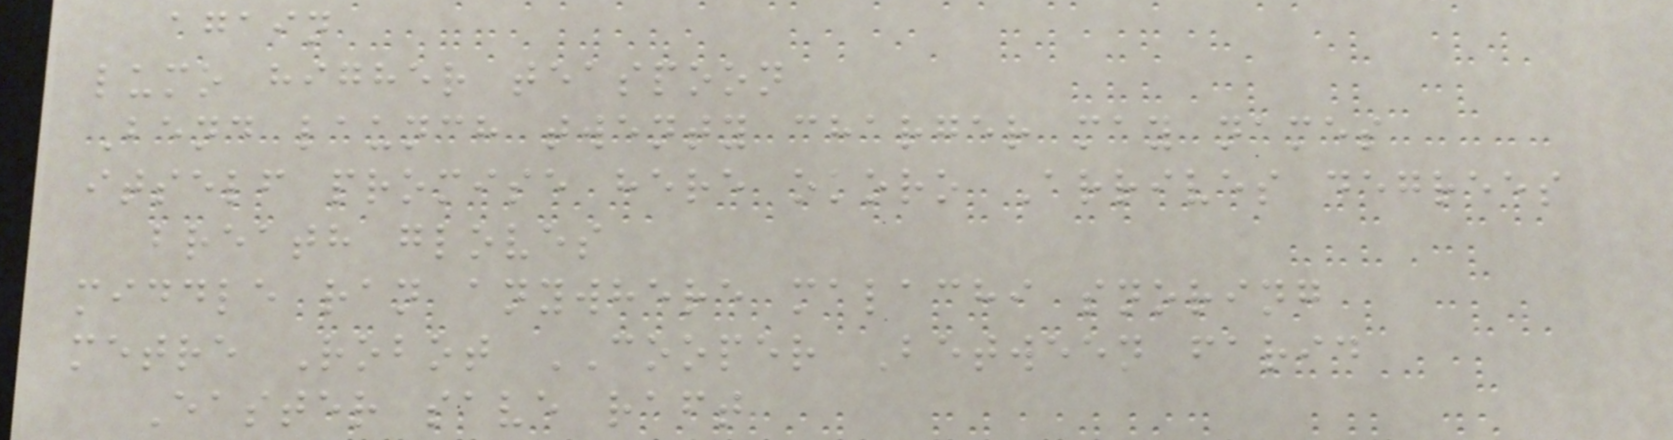again
lumo higher teaspoon
Bend launch twenty charger may names
itself promise here okoro Arrives degrees
breath gloves
middle ran anywhere malachi snoring
metre Robot COOPER Between farid
Easter save raft
